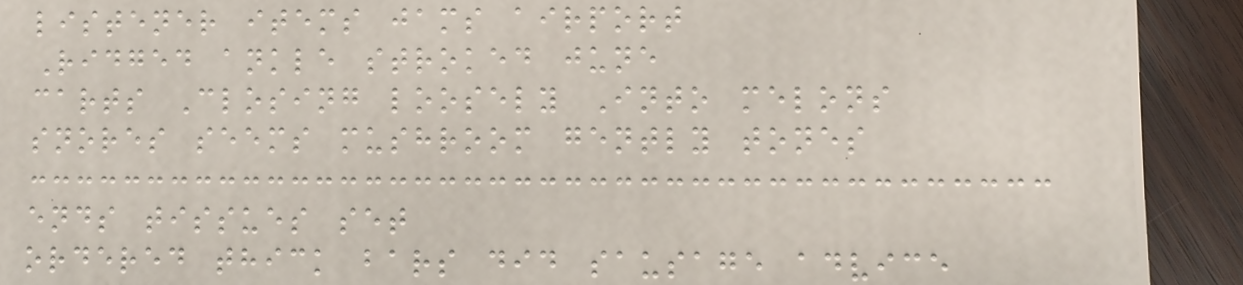listener items jams airport
Ridged ankle stroked june
carts Closing loosely Into melons
snores seems mushroom gently tones
ends tissues set
ordered thick bars did sausage advice
